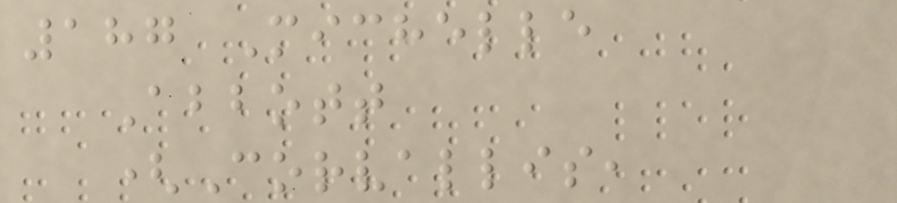187 Michelle
Abbott
(Corvallis,
